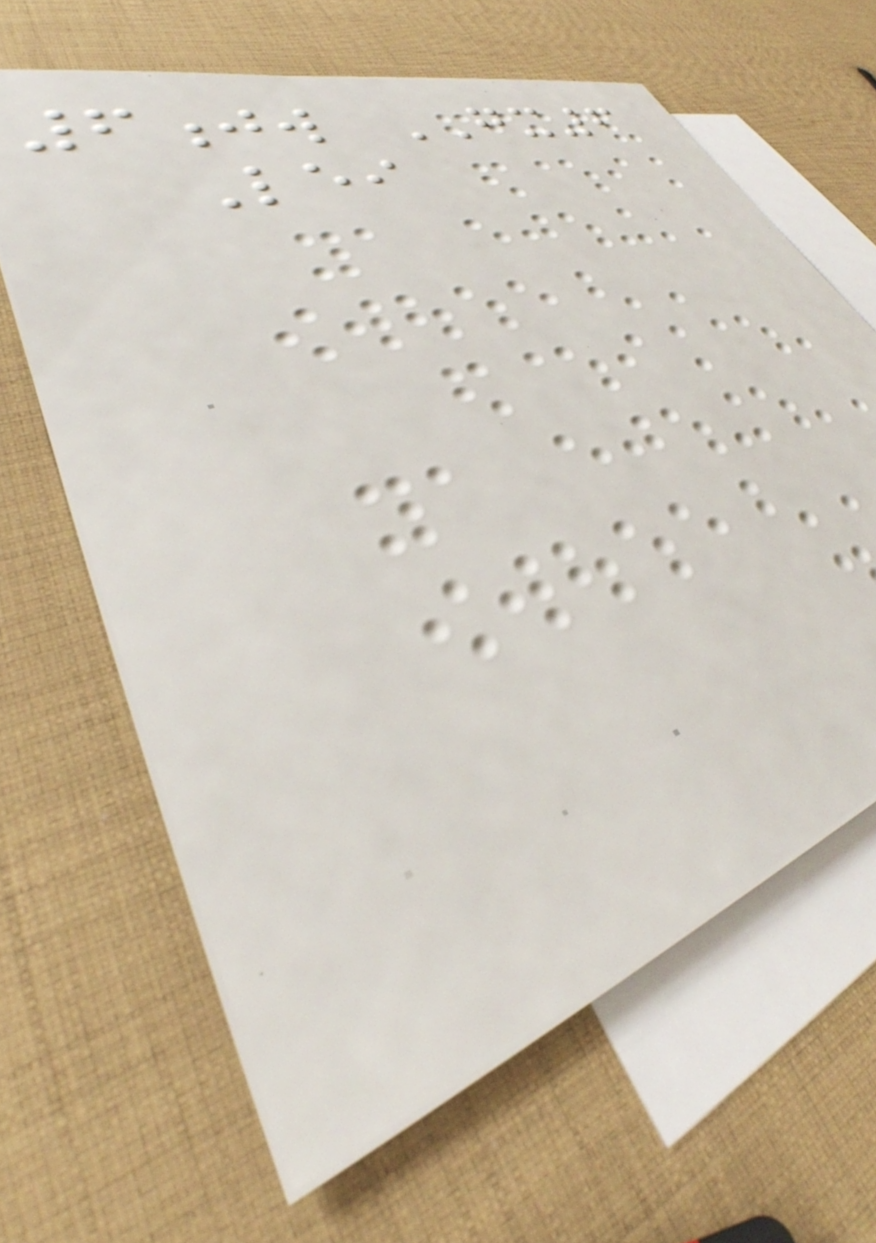6jw GX6
Lei
